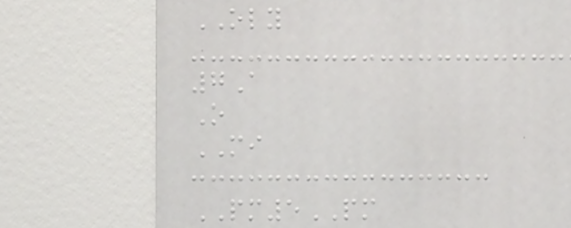OLY
7A
O
MI
PM5PM
